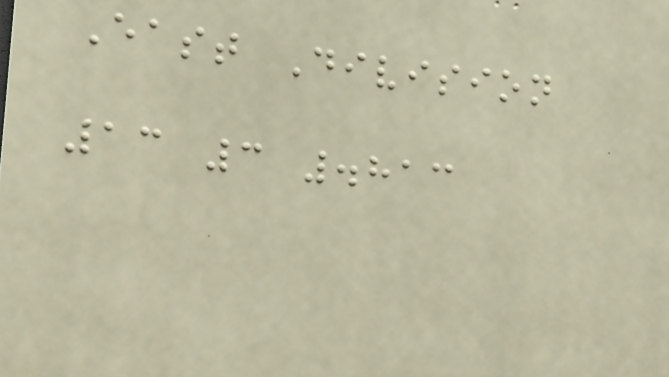East Division
13 3 .813
